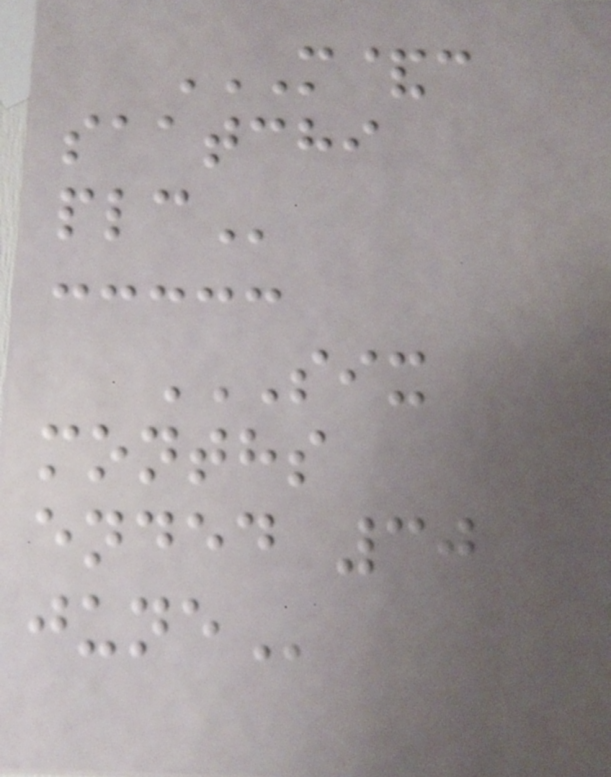M&C
SAATCHI
PLC
SIX
MONTHS
ENDED 30
JUNE
